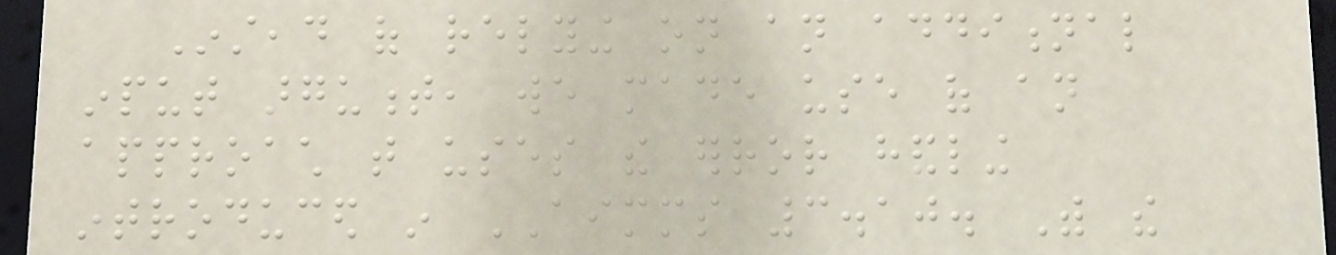Instead of relying on an additional
input argument, we made use of an
approach that uses the error handling
introduced in AIMMS 3.10. With the
